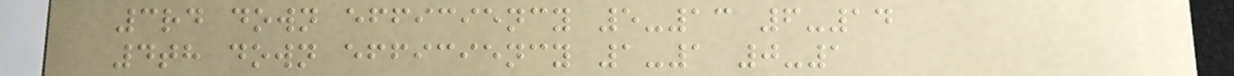3rd down efficiency 5-13 6-14
4th down efficiency 1-1 0-1
